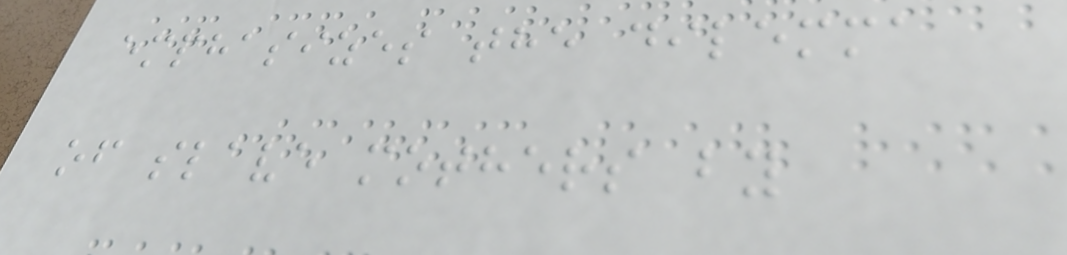emphasizes the dilemma
of slave mothers by
